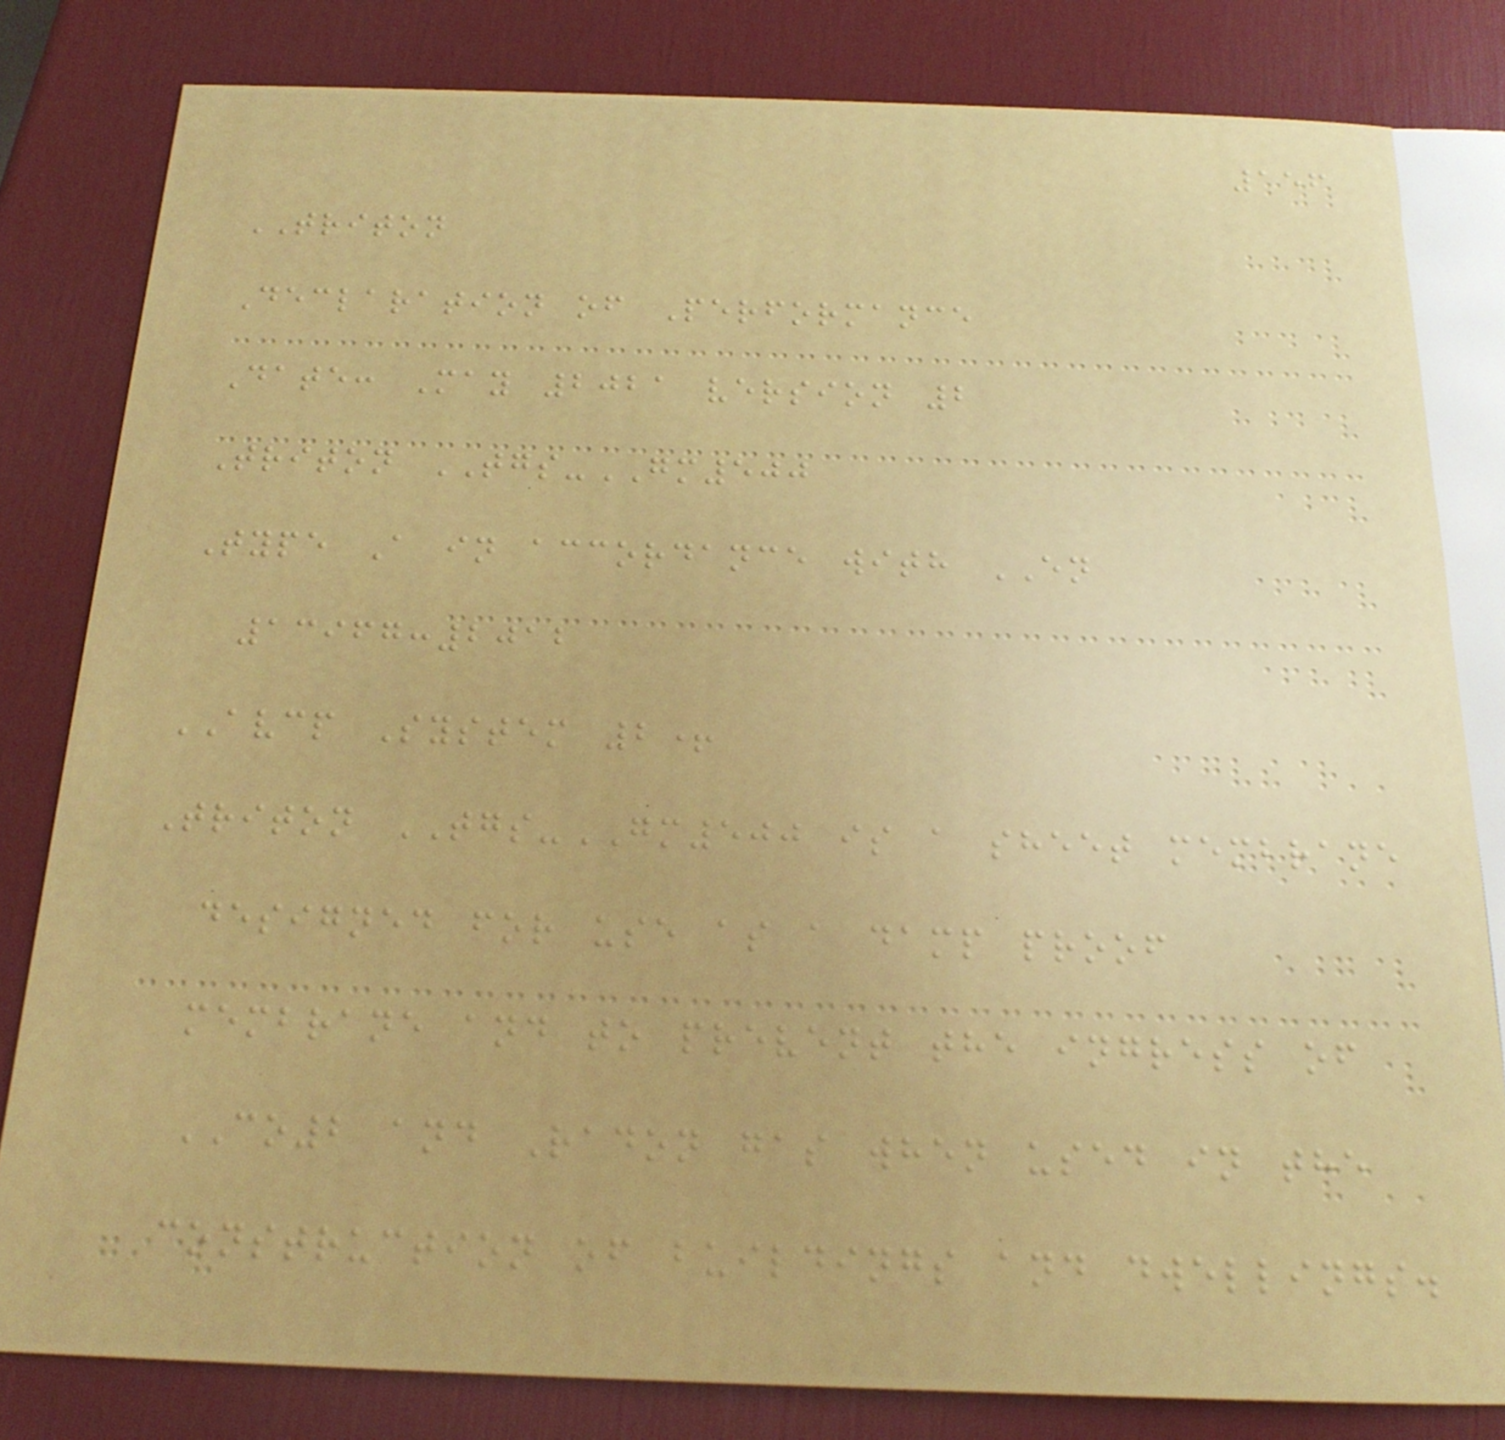156
TRITON
Declaration of Performance
Date: May 2021 version 2
Triton TGS-GM500
Type A in accordance with EN
13967:2012
AVCP System 2+
Triton TGS-GM500 is a sheet membrane
designed for use as a damp proof
membrane and to prevent the ingress of
CO2 and Radon gas when used in the
construction of buildings and dwellings.
